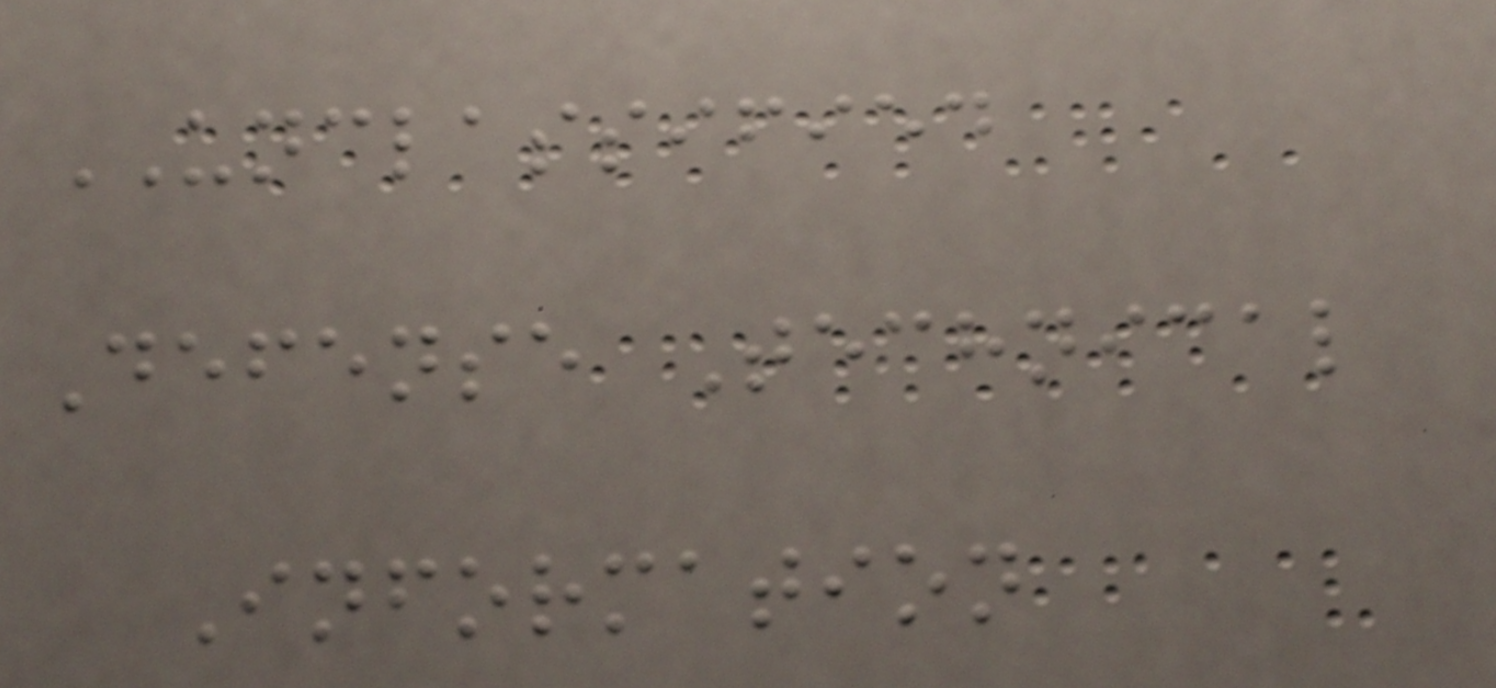UNCLASSIFIED
Defense Technical
Information
